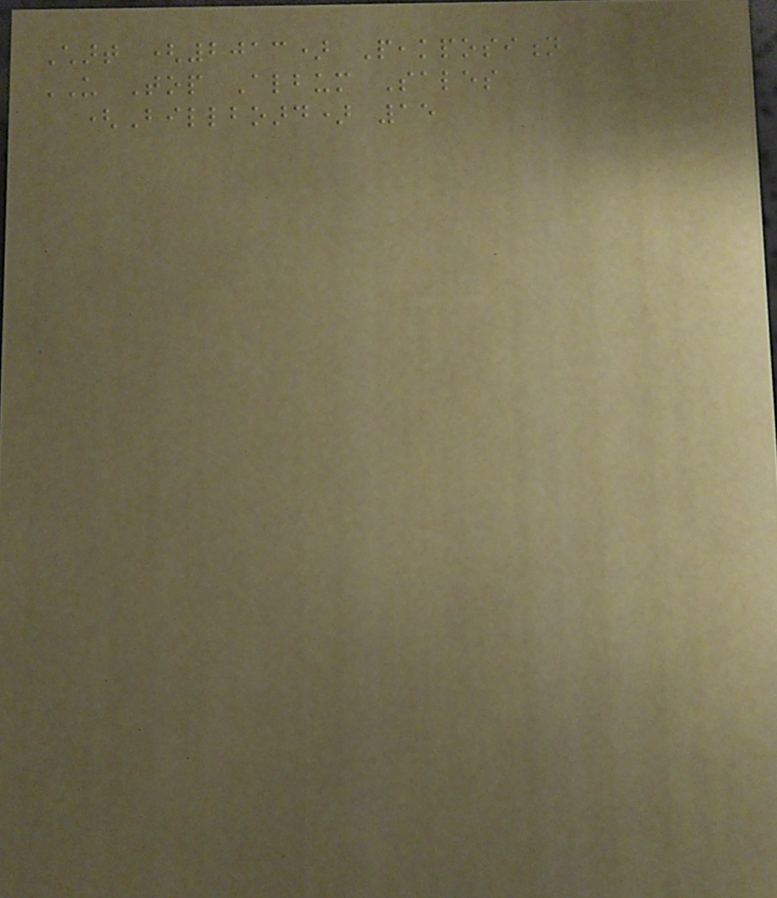Chart (2013) Peakposition
US Top Album Sales
(Billboard) 15
